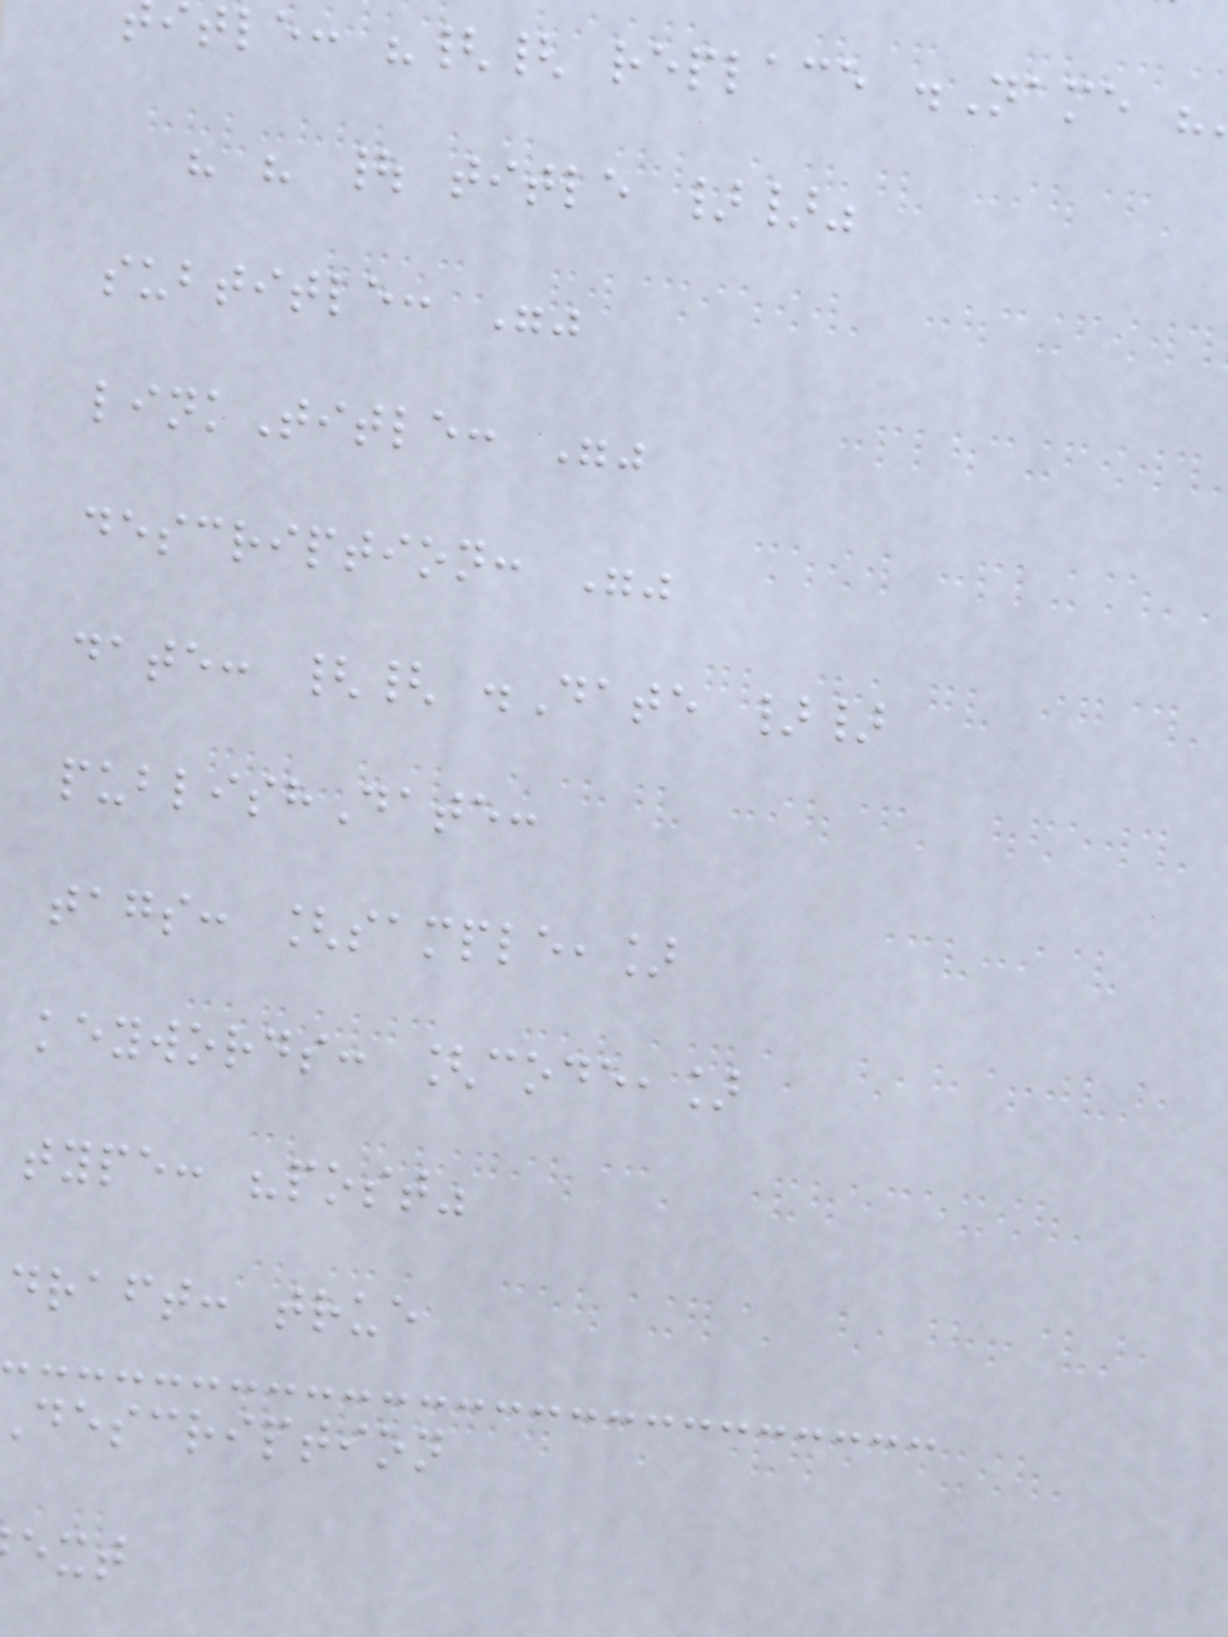tle: "{{ replace .Name
" " | title }}"
subtitle: ""
linkTitle: ""
description: ""
date: {{ .Date }}
publishDate:
tags: [sample,]
keywords: [code,]
type: "post"
draft: true
description
